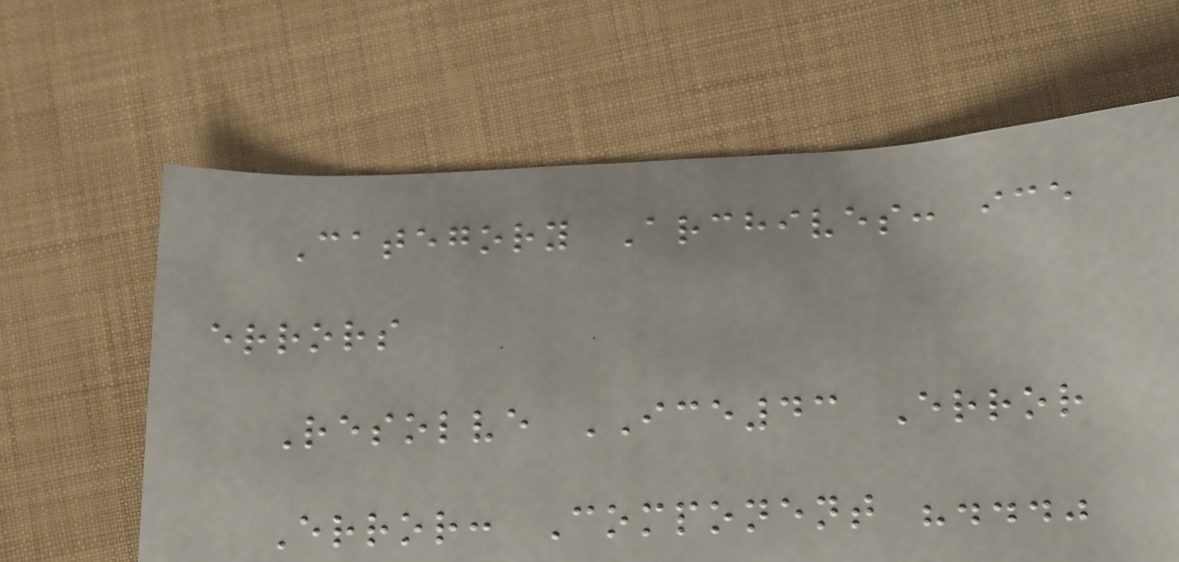Category Archives: ice
errors
Resolve ICE43 Error
Error: Component "..."
